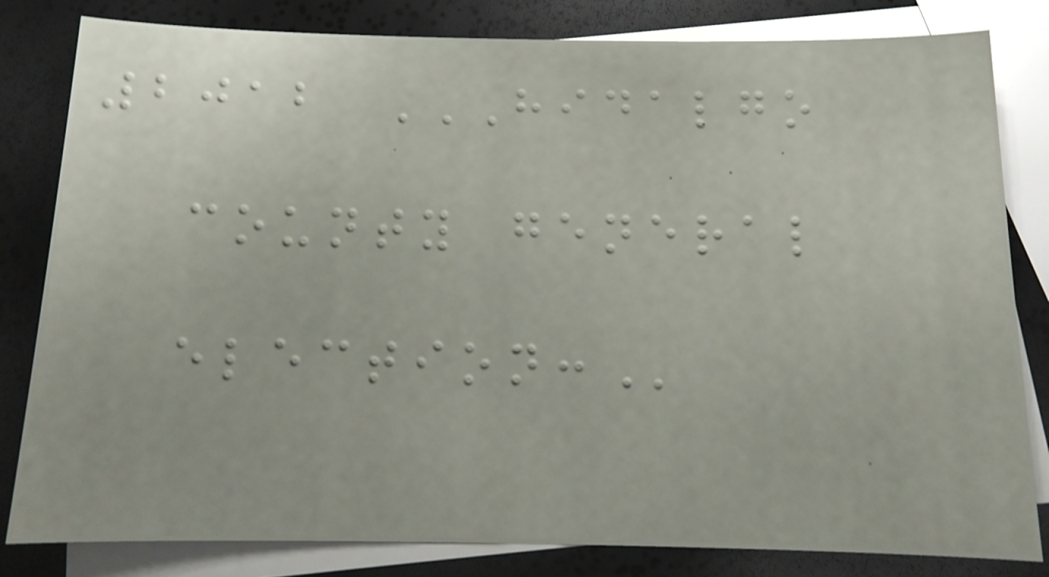2012 HIDALGO
COUNTY GENERAL
ELECTION:
